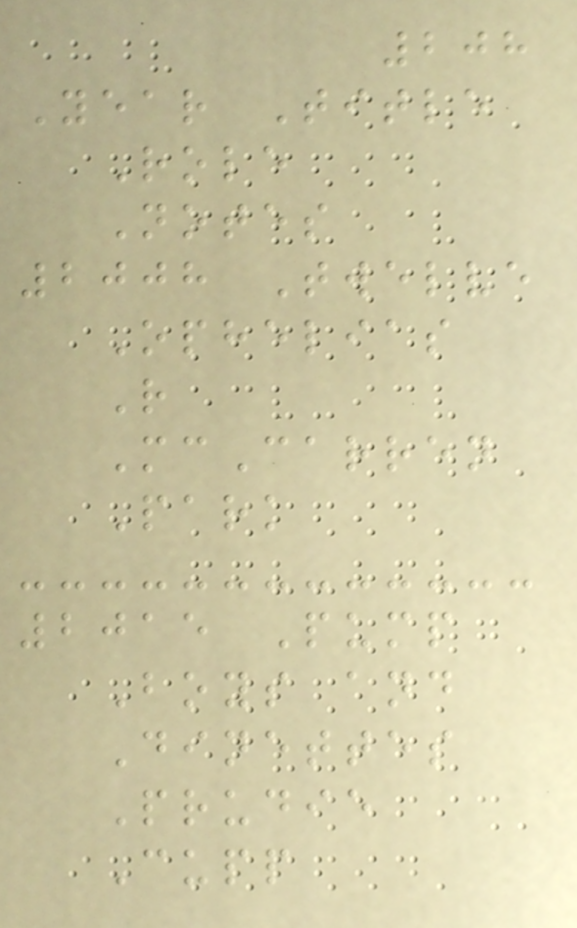208
Year Title
Role
Notes
2008 Twelve
Ophelias
R
McCarren
Park
2015 Pump
Boys and
Dinettes
Prudie
Cupp
